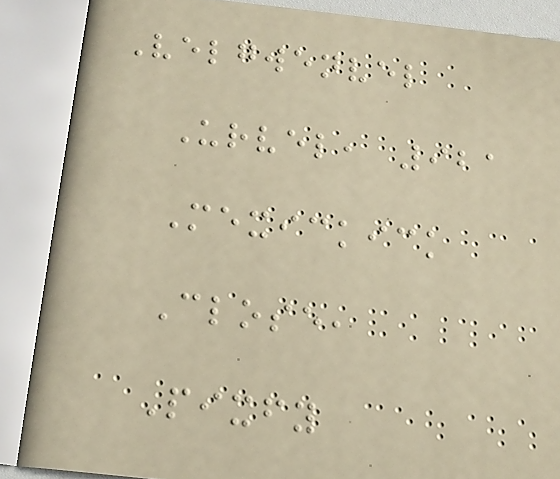Velgwenvel
Urvel, 921
Mexickick
Close,
Pixfy
